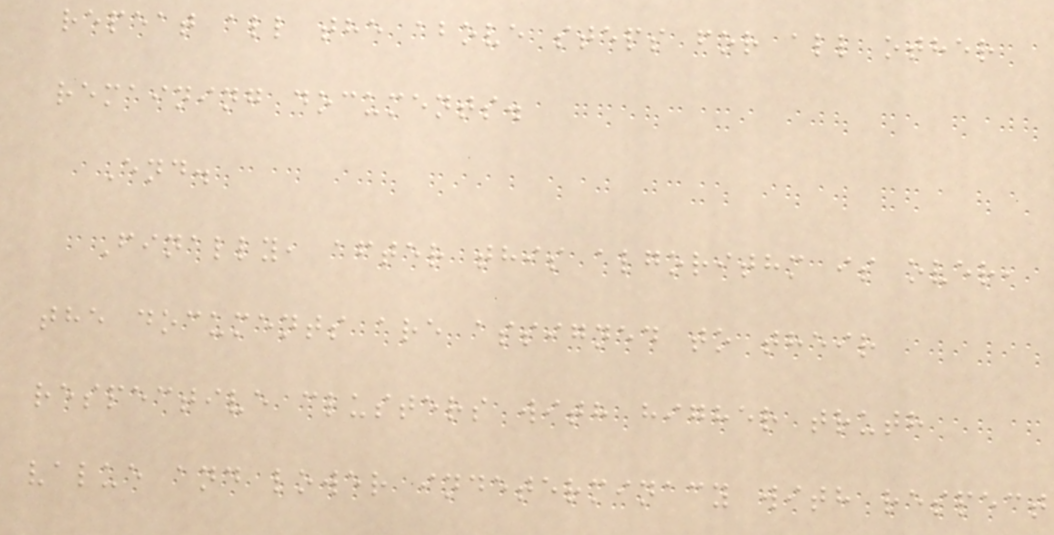repeat all the above steps for all other
remaining documents.
End.
Finally, after this algorithm is over,
the documents are assigned to their
respective clusters with higher truth
value and lower indeterminacy with respect
